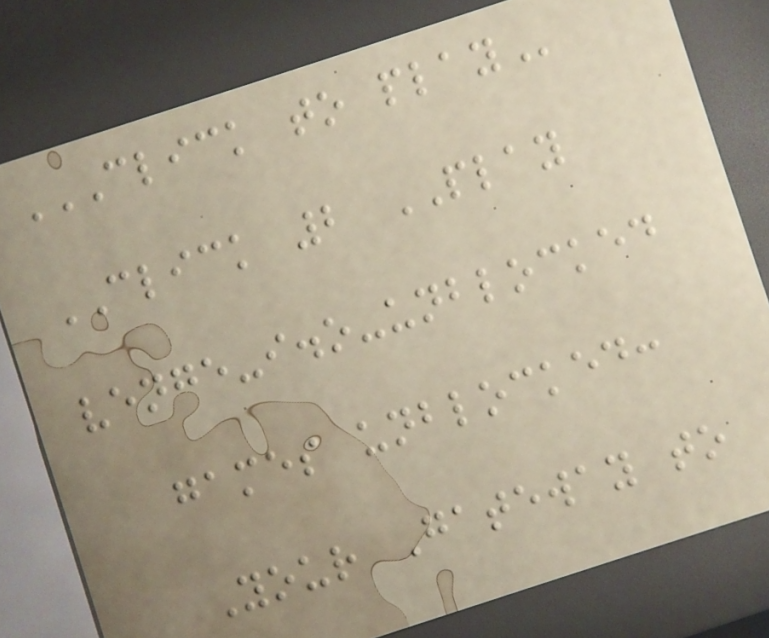CLICK TO PLAY
CLICK 2 PLAY
venge-i.o-unblocked
games unblocked:
Your Gateway to
